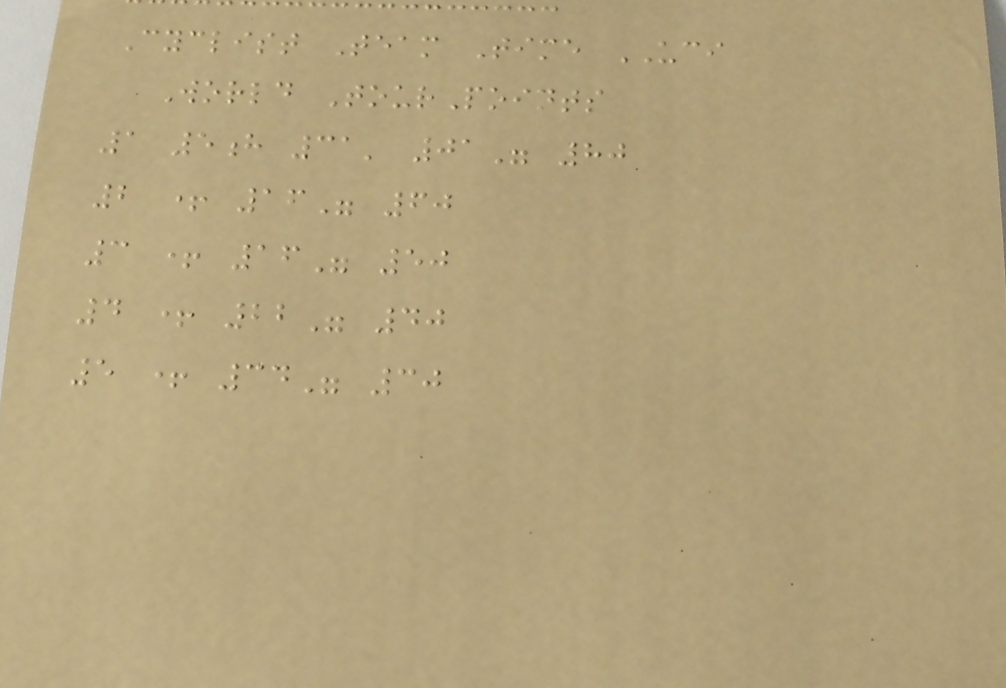Cyclist Team Time UCI
World TourPoints
1 5h 31' 01" 80
2 + 16" 60
3 + 16" 50
4 + 22" 40
5 + 34" 30
